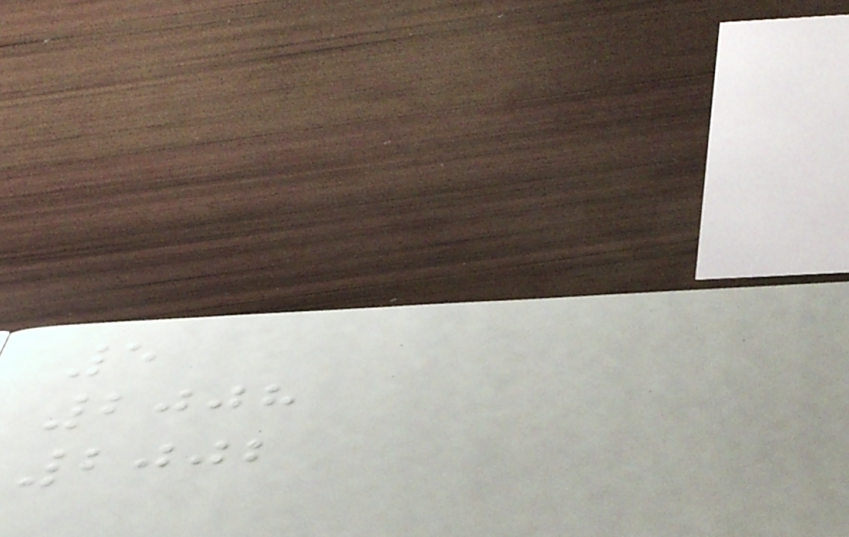5
2008
2002
